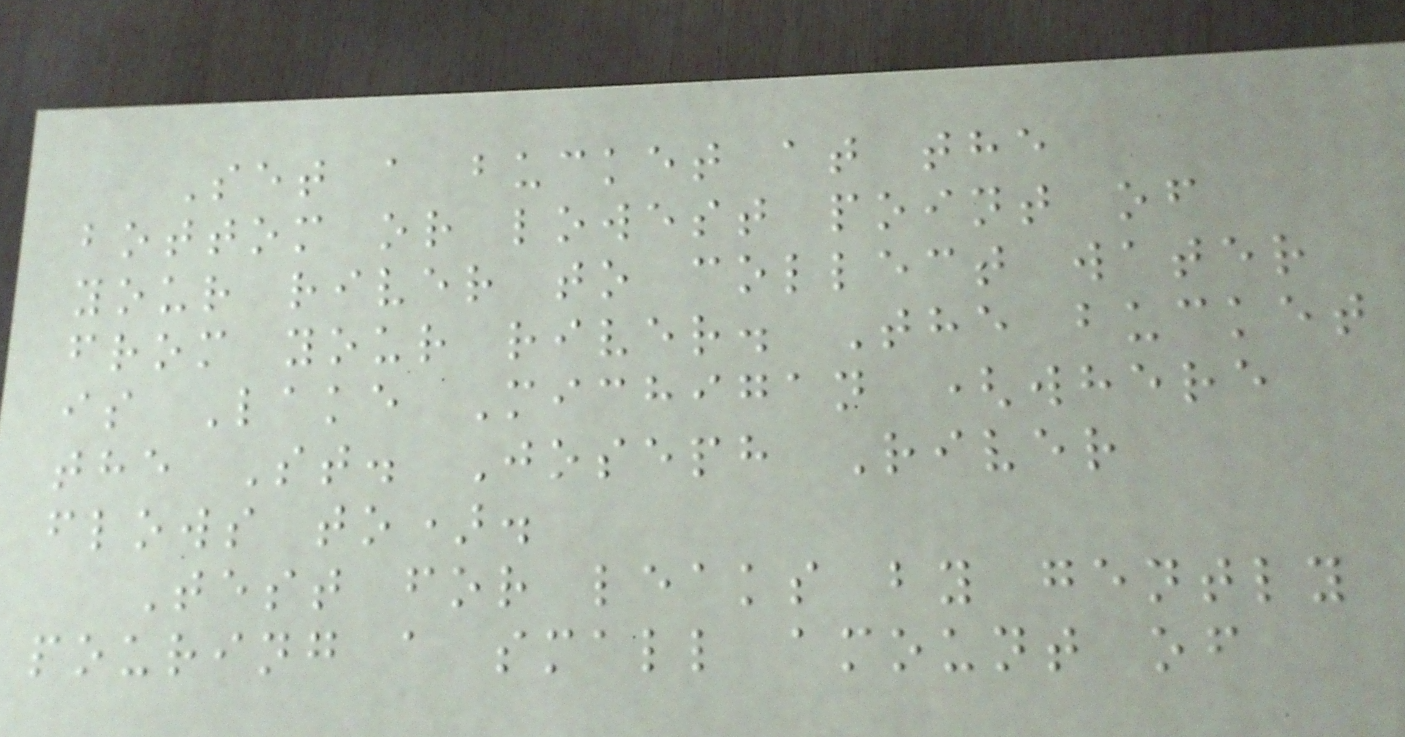Set a bucket at the
bottom or lowest point of
your river to collect water
from your river. The bucket
is Lake Michigan (where
the St. Joseph River
flows to).
Test for leaks by gently
pouring a small amount of
